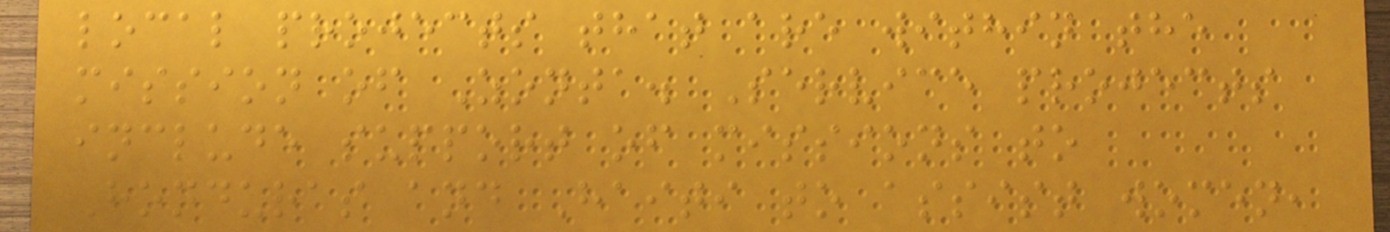local projects that are within the
mission of Zonta. Service projects
include support of missions to
Honduras and Haiti to assist women,
